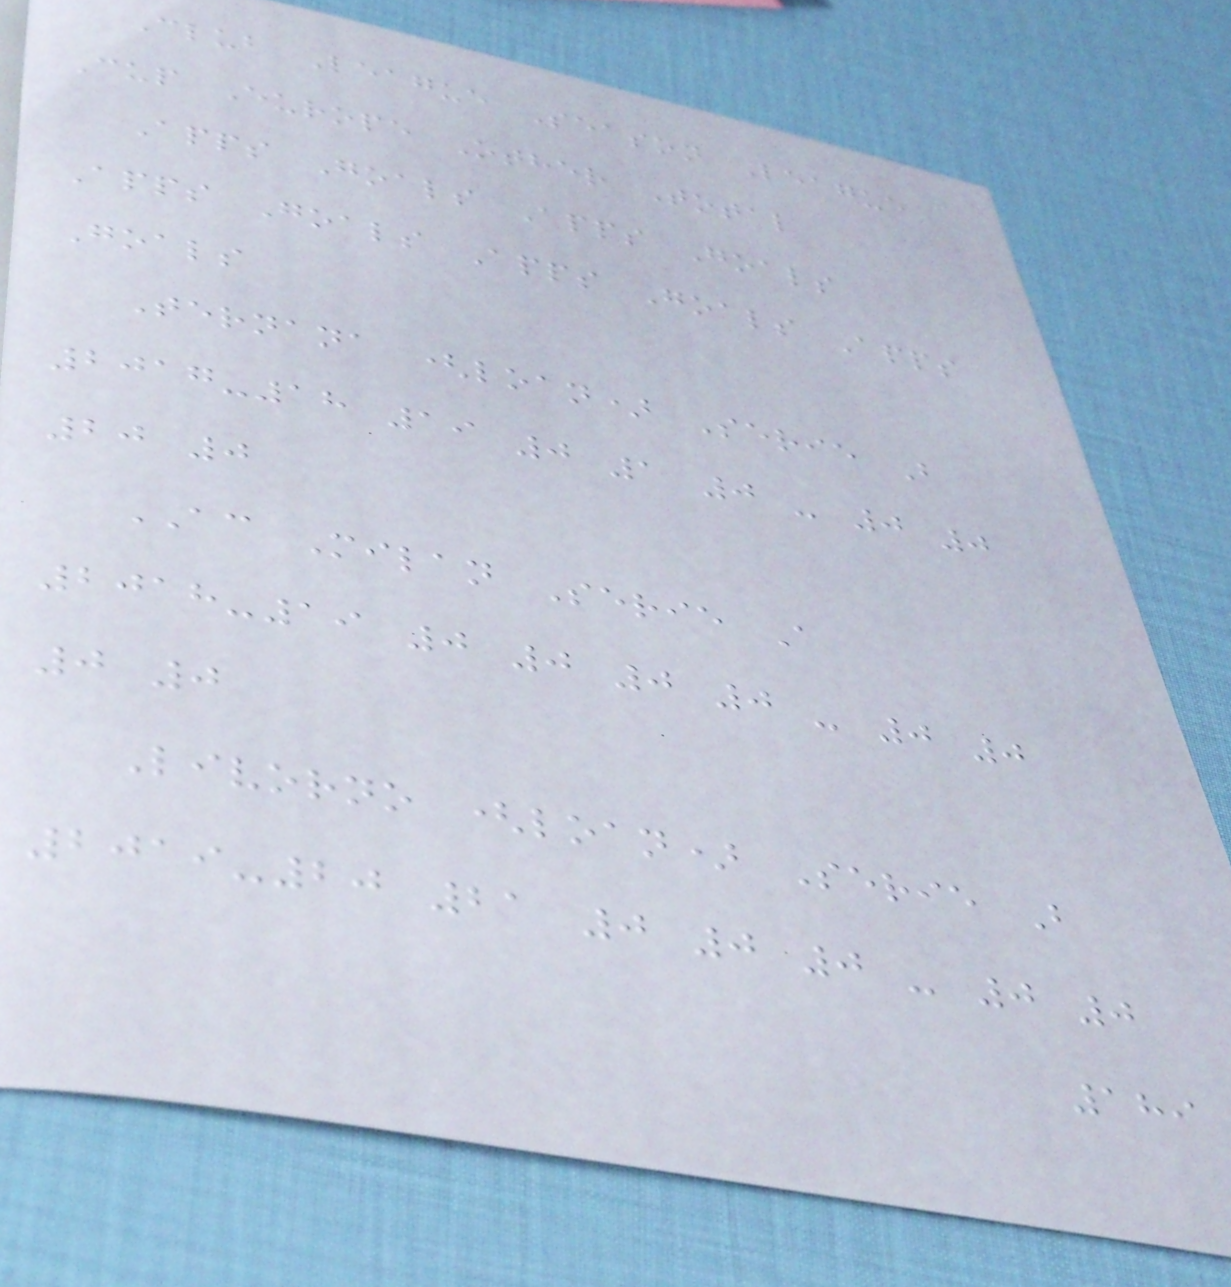Club League Season League
Cup Europe Other Total
Apps Goals Apps Goals
Apps Goals Apps Goals Apps
Goals
Ternana (loan) Serie B
2017-18 19 0 1 0 - 0 0
20 0
AC Milan Serie A
2018-19 0 0 0 0 - 0 0
0 0
Livorno (loan) Serie B
2019-20 21 0 0 0 - 0 0
189
